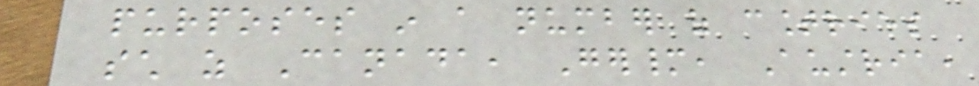purposes in a number of countries
such as Canada, Germany, Austria,
